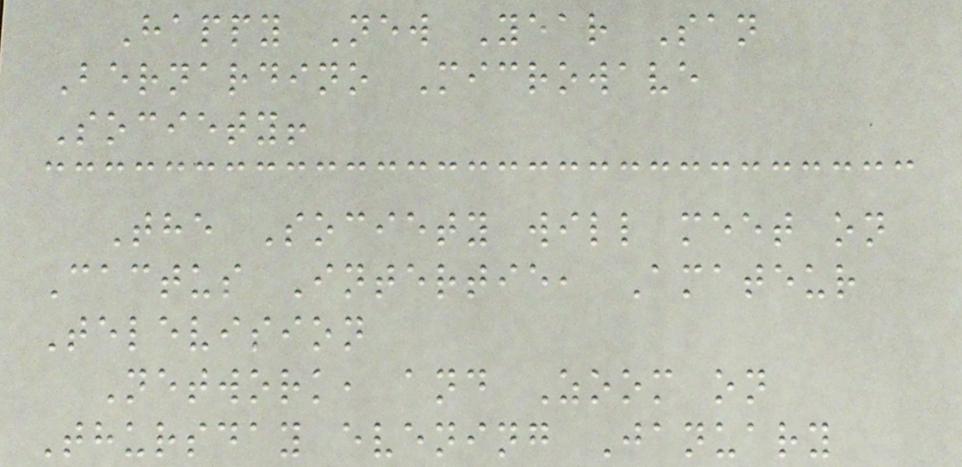Happy New Year San
Bernardino Microwave
Society!
The Society will meet on
Cactus Intertie, Amateur
Television
Network, and Zoom on
Thursday evening January
